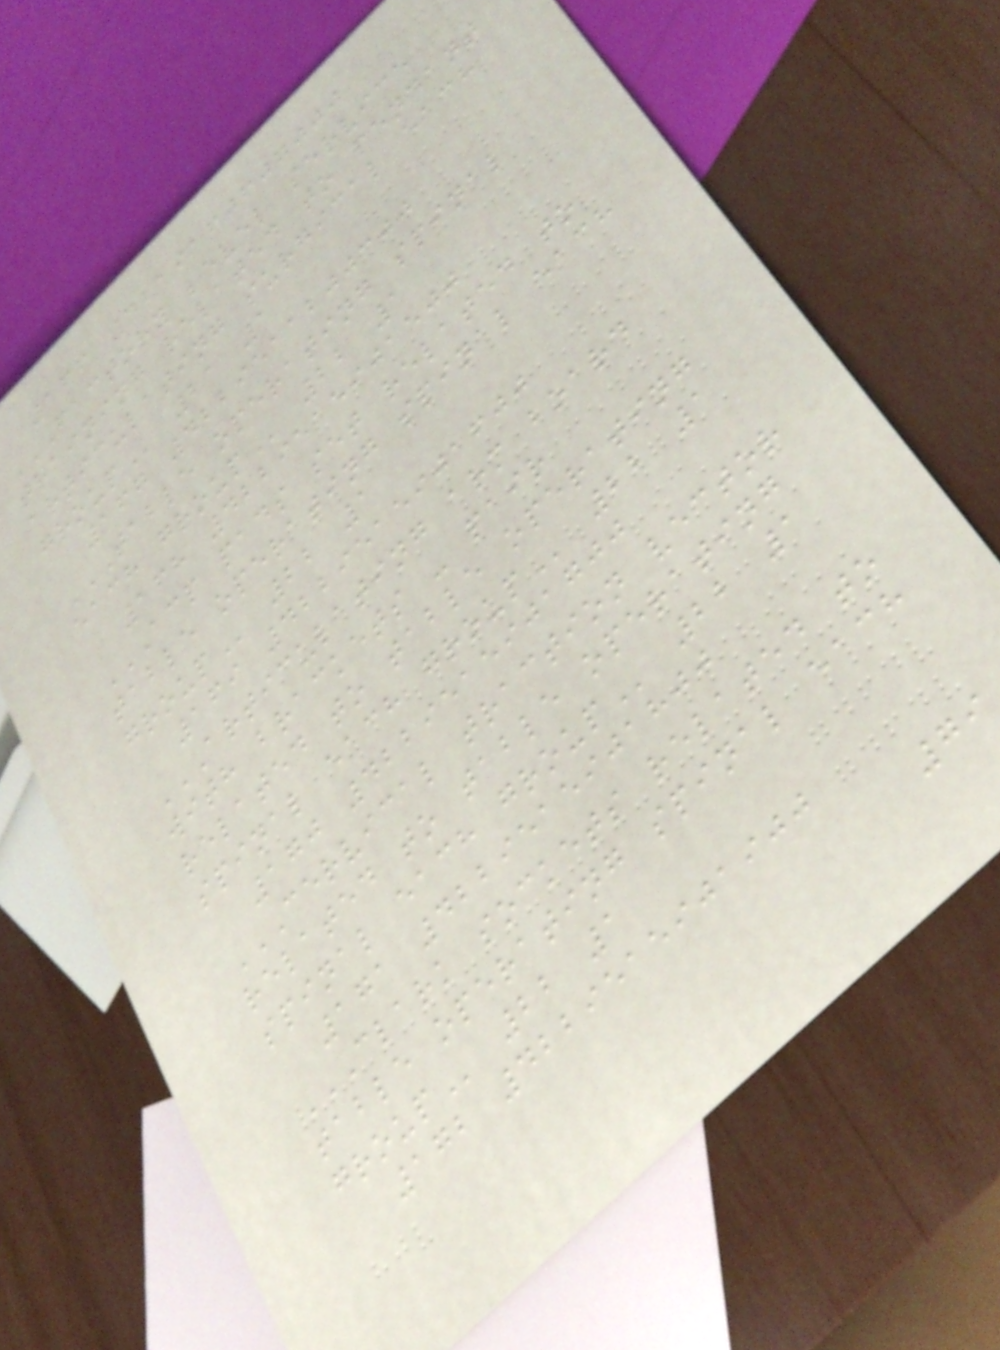166 4219160607000
FACTORY LEVEL SERVICE
TRAINING RELATED TO PENDANT
ARTICULATING SURGICAL EACH
GROUP 21 1
167 4229511200300
TABLE OPERATING SPINAL
EACH GROUP 22 1
168 4229515901500
ACP PADS SET RELATED TO
TABLE OPERATING SPINAL EACH
GROUP 22 1
169 4229515901600
ARTICULATING ARM BOARD
WITH BRACKETS - PAIR
RELATED TO TABLE OPERATING
SPINAL EACH GROUP 22 1
170 4229515901700
CERVICAL TRACTION VECTOR
RELATED TO TABLE OPERATING
SPINAL EACH GROUP 22 1
171 4229515901800
CLARK SOCKETS RELATED TO
TABLE OPERATING SPINAL EACH
GROUP 22 1
172 4229515901900
79
